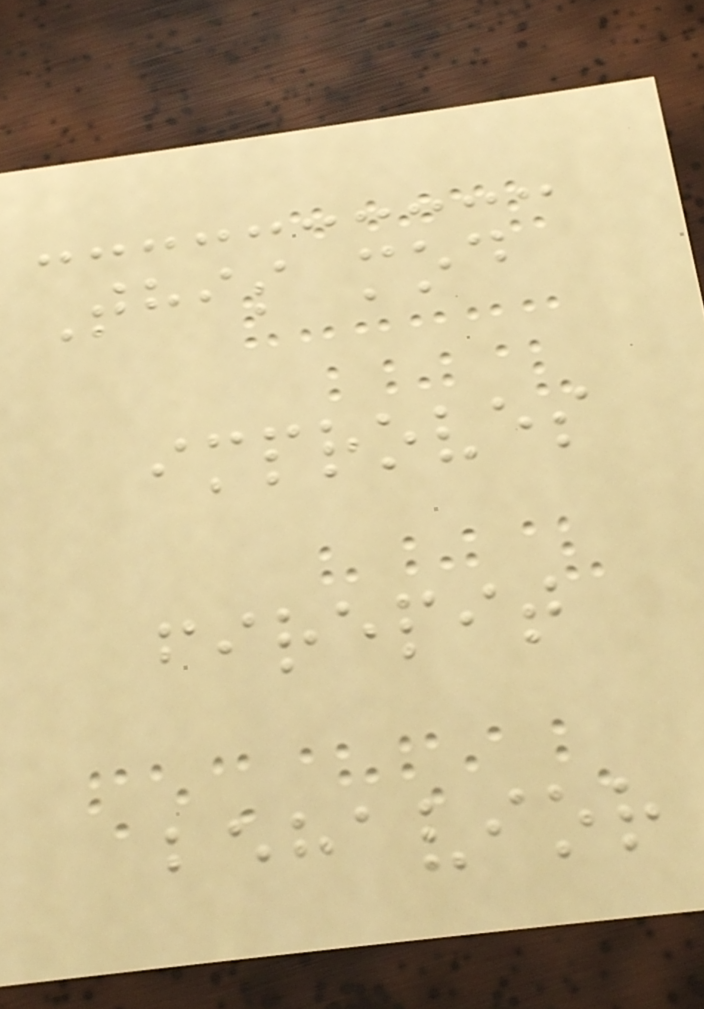This mod
improves
firepit
behavior
